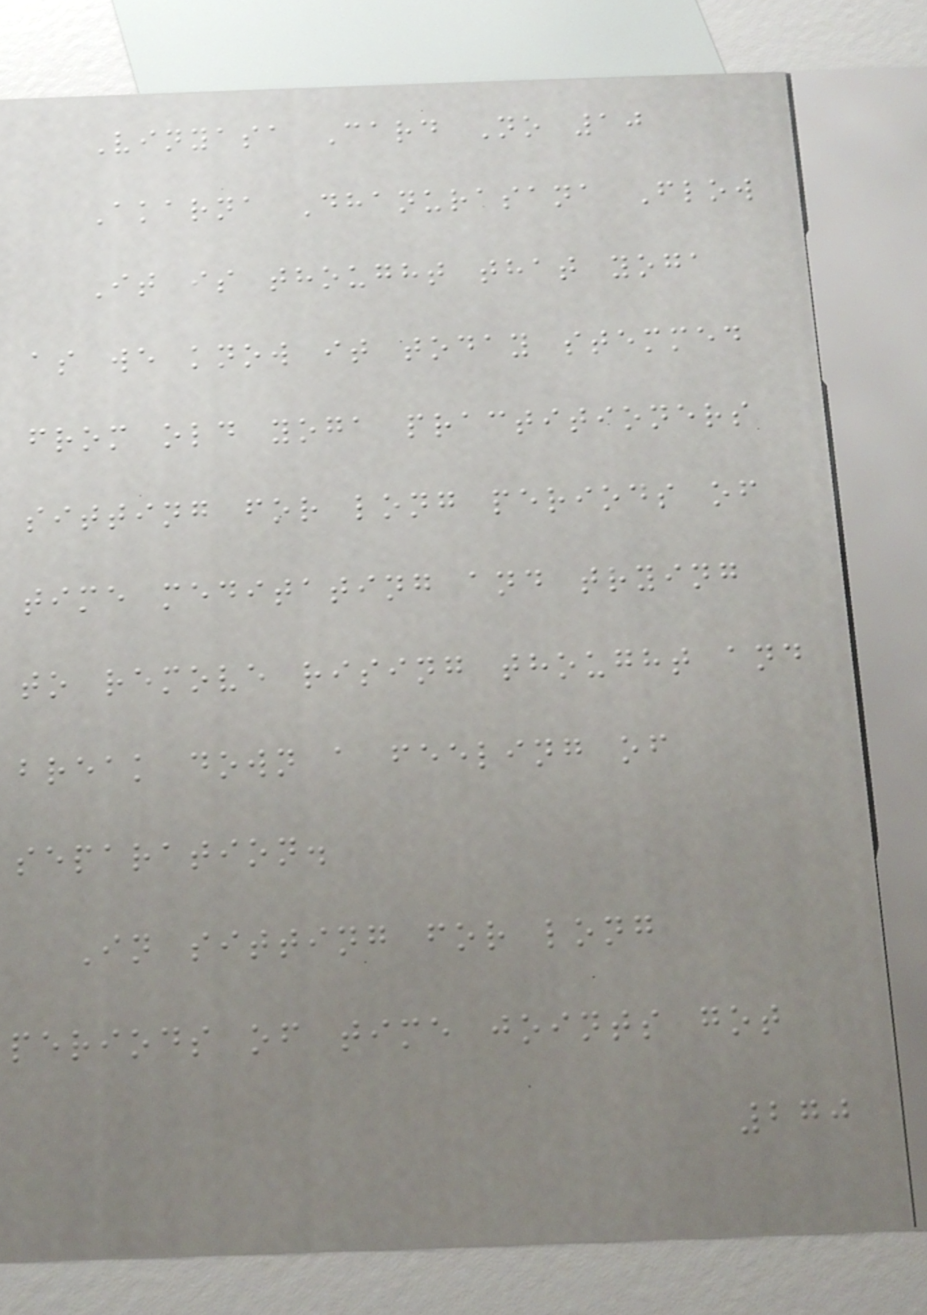Vinyasa Card No 10
Akarna Dhanurasana Flow
It is thought that yoga
as we know it today stemmed
from old yoga practitioners
sitting for long periods of
time meditating and trying
to remove rising thought and
break down a feeling of
separation.
In sitting for long
periods of time joints got
270
